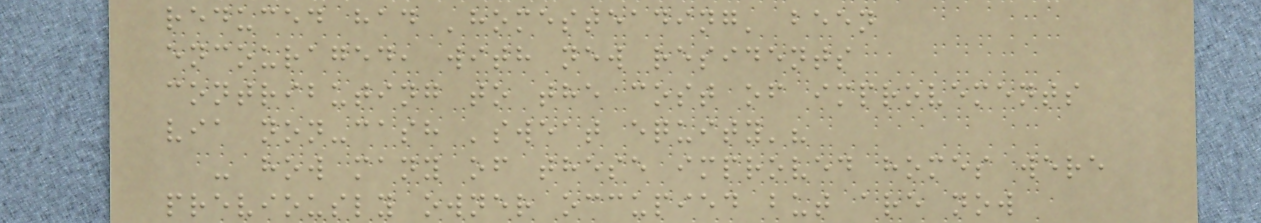reduced had 'homesteading' been
encouraged, with new residents
contributing to the cost of improvements
via non-cash 'sweat equity'?
- how many of these improved homes were
previously owner occupied but are now
